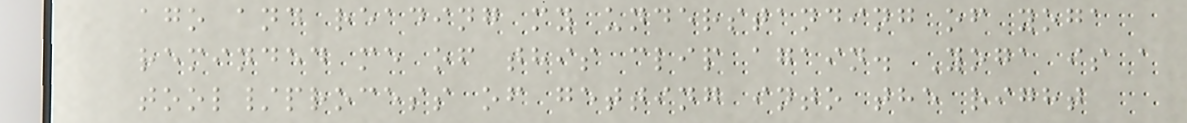ago and reading my understanding of yoga
reminded me of this clip again. Yoga is a
tool/process of getting into the right
